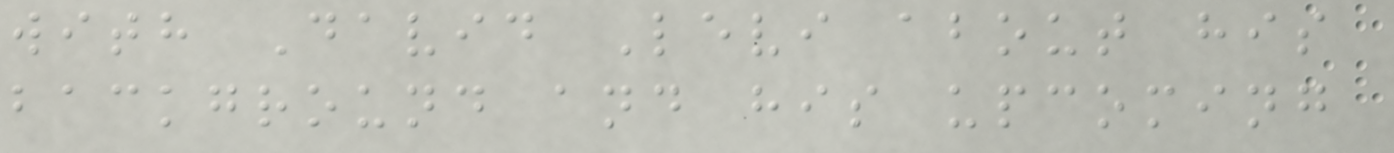with David Levi about his
background and his upcoming
